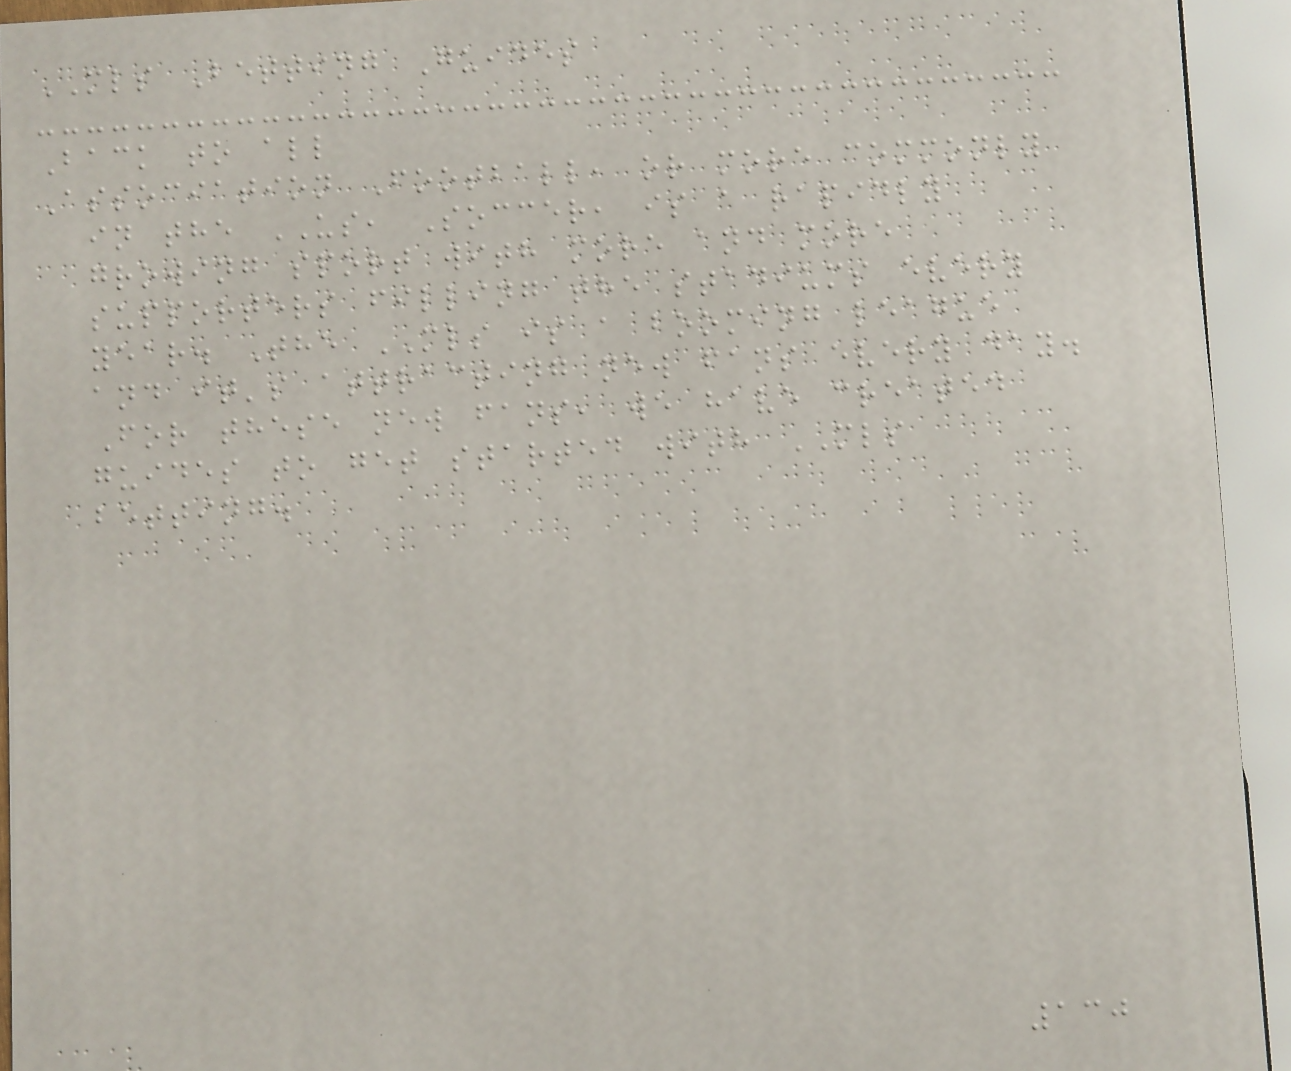MLS Betting Guides
Back to all
Association Football, or more commonly
in the US, Soccer, is a rapidly
growing sport with more and more
supporters filling the stadiums every
year. The MLS is a booming league
and it's attracting new fans every day.
For these new fans, we have created
guides to get started with MLS
betting.
130
